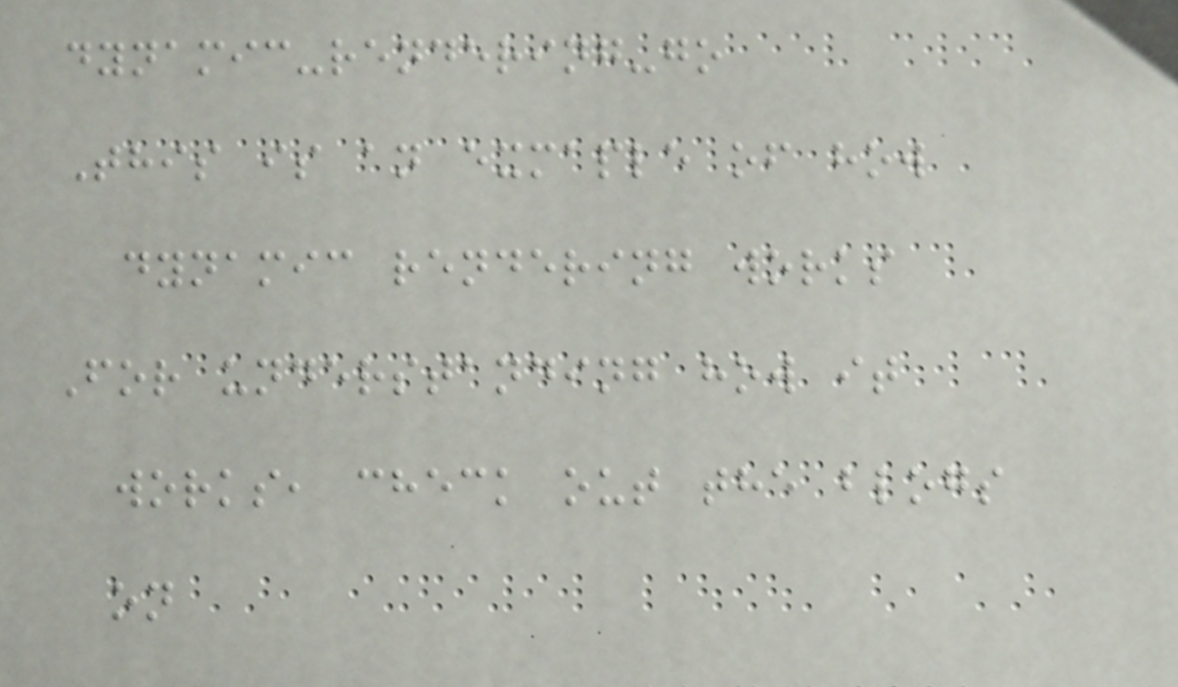dynamic-rendering-go
This is an exmaple of how
dynamic rendering works
For understanding how it
works, check out the blogs
on
